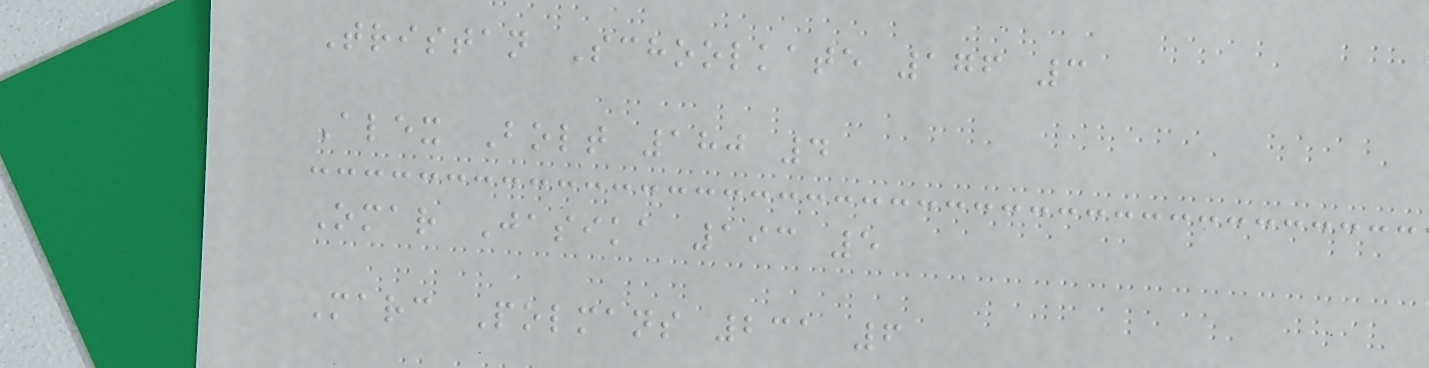Tristan Schoolkate 176 3
Alex Bolt 180 4
Omar Jasika 193 5
Marc Polmans 231 6
